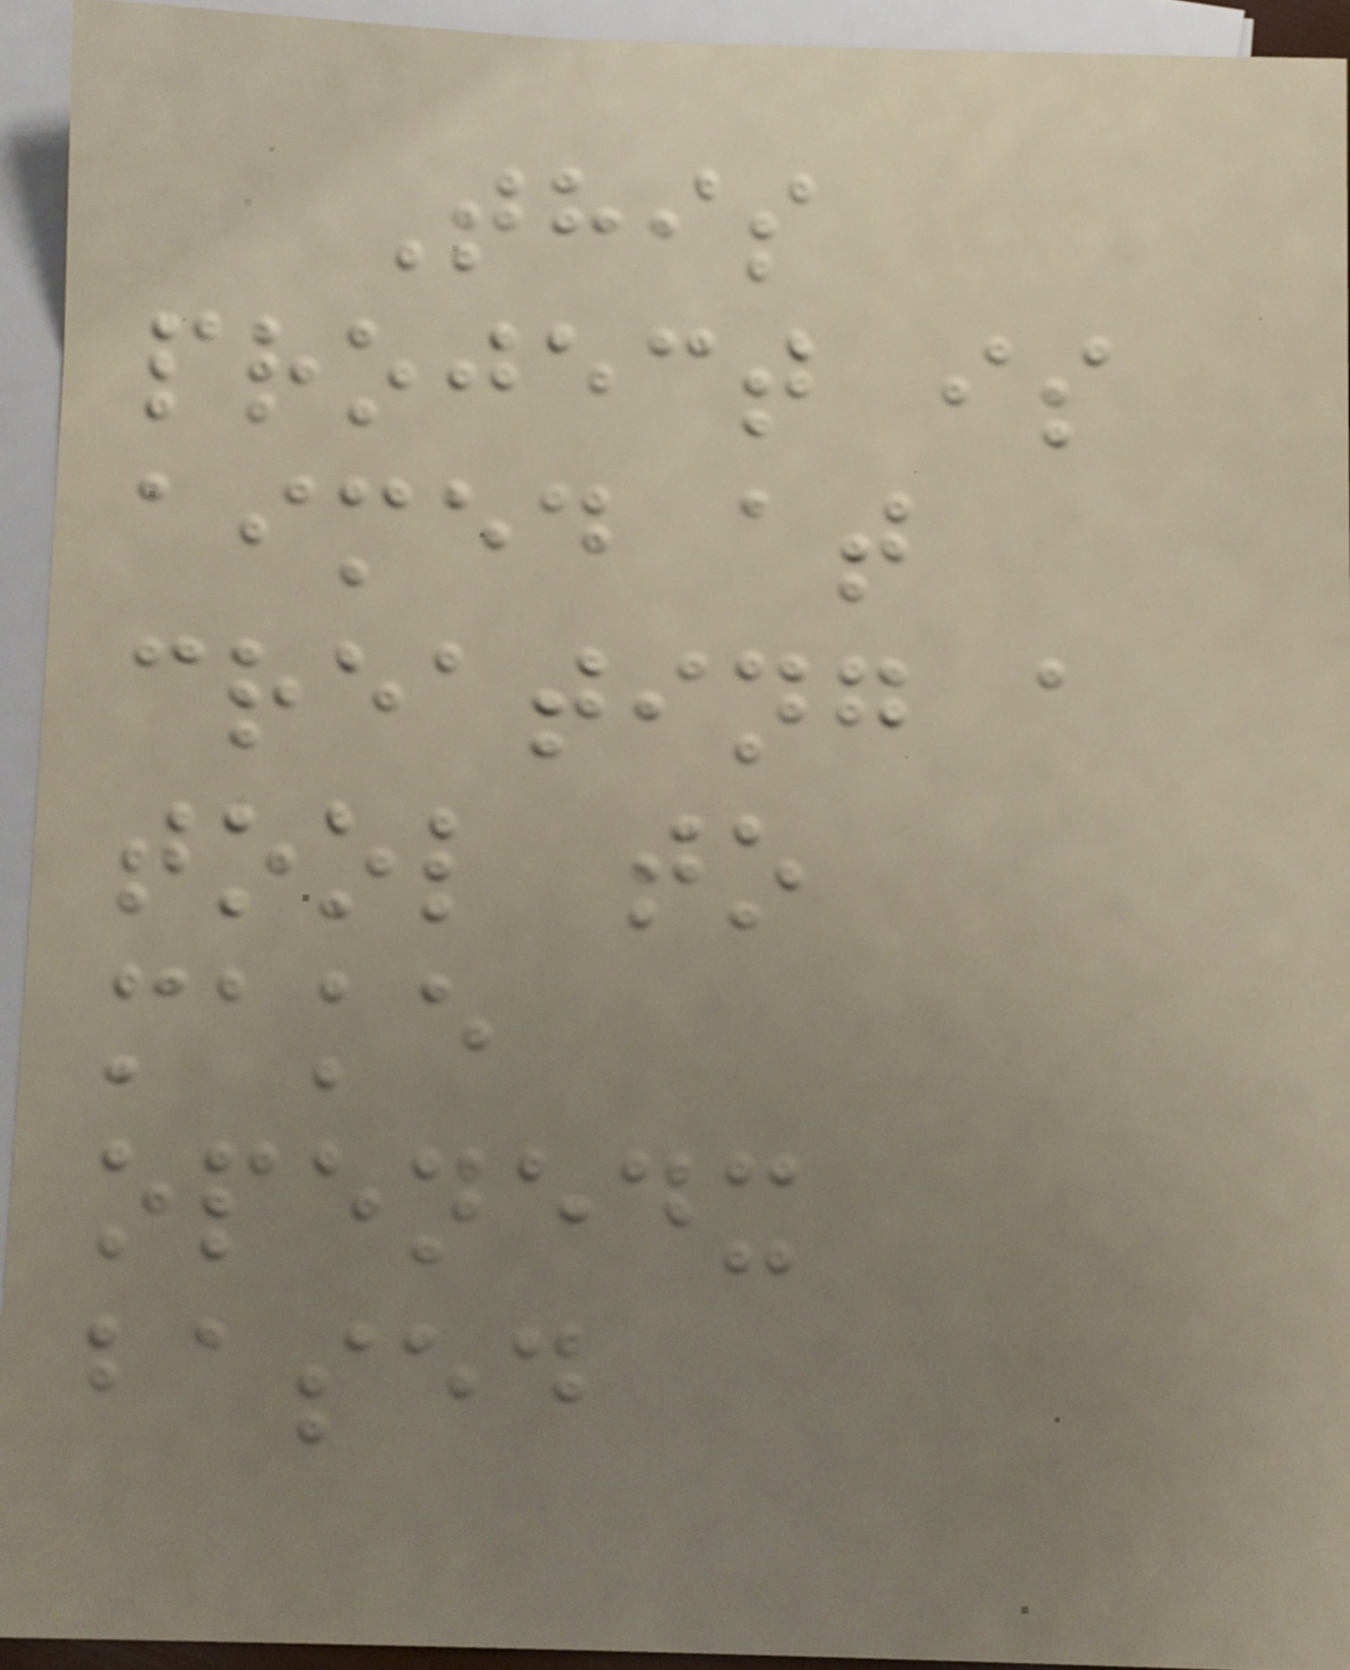This
project is
aimed at
creating a
tool to
make
openedx
based
